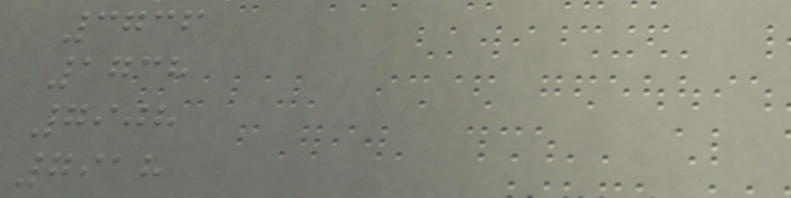3736
1738
7908
7918
